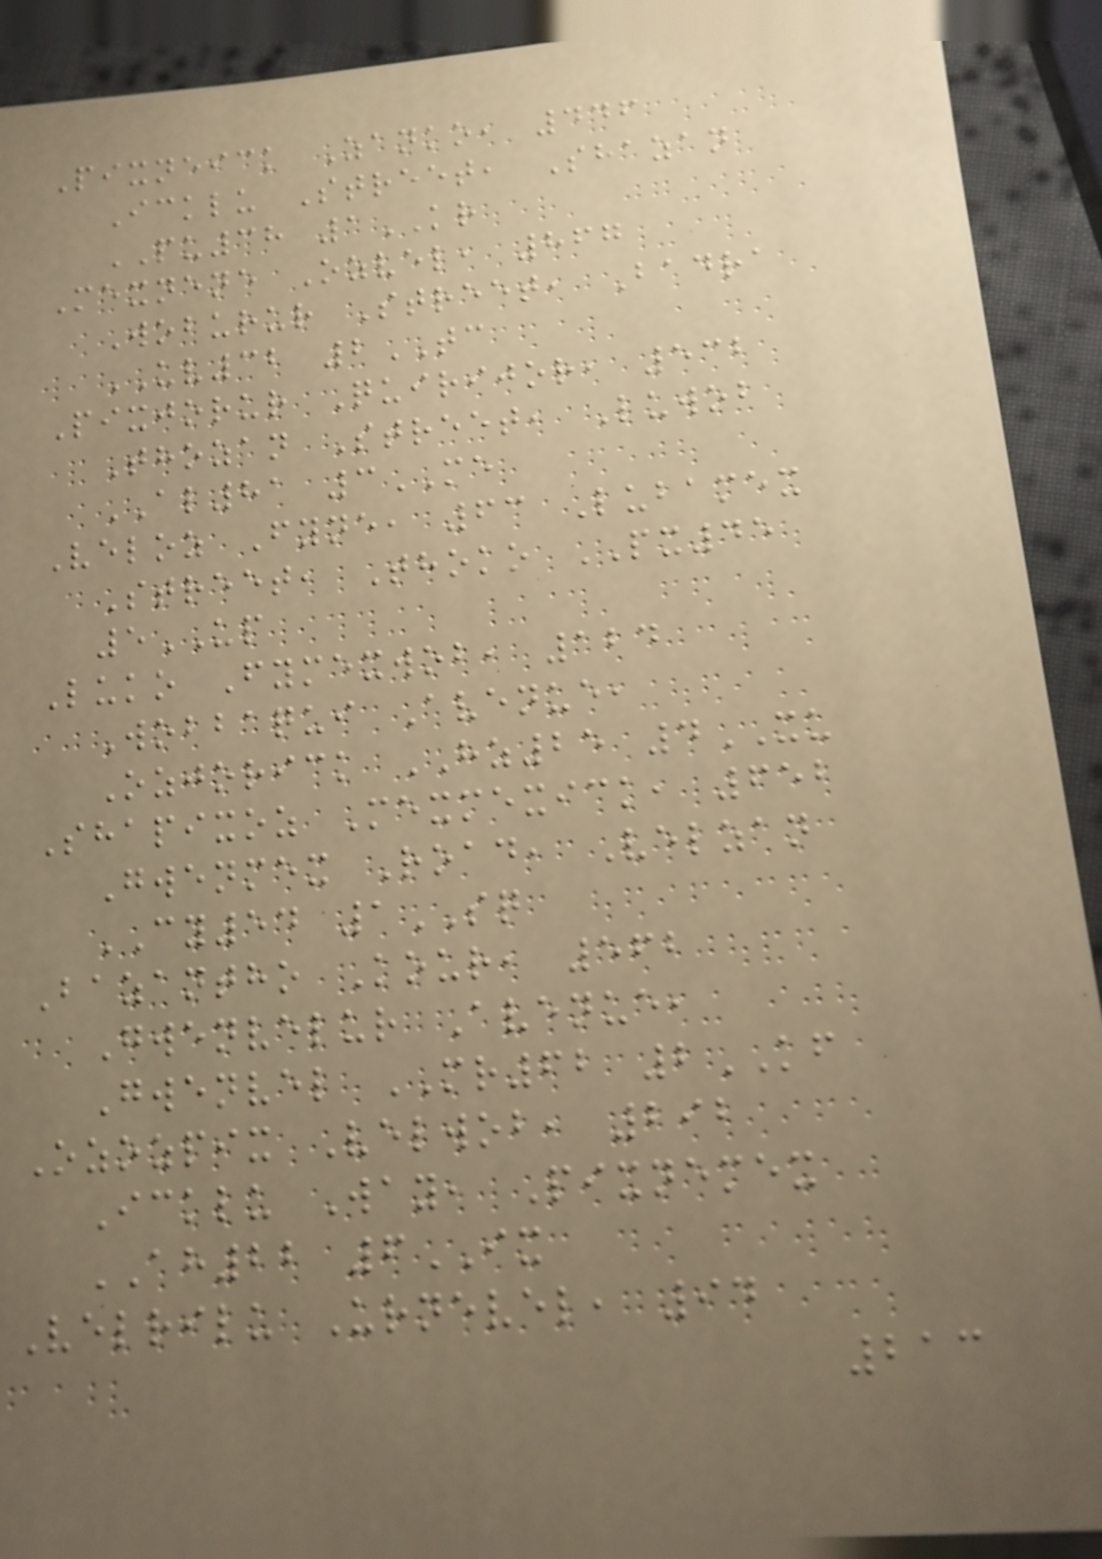Pixneick Zanko, 446
Icklu Street, Shazan
PU38 1KR
Mexnene Ozvel, 867
Woburur Street, Badra
UV32 2TC
Pixjorur Quirijor, 532
Thozan Street, Luwob
AL81 3ME
Veloz Fyne, 63 Lubamex
Street, Thoko PX45
5UP
Luko Fymexwob, 124
Wobbaqui Avenue,
Ozjorick HZ25 4XU
Shapixoz Mexmexick, 652
Gwenmex Road, Velzan
CY54 1SQ
Bazantho Kour, 562
Gwenvelur Avenue,
Gwenvel MR62 2KF
Ozozpix Velwob, 292
Icklu Way, Pixnemex
AH22 6IX
Velrilu Urnevel, 94
213
